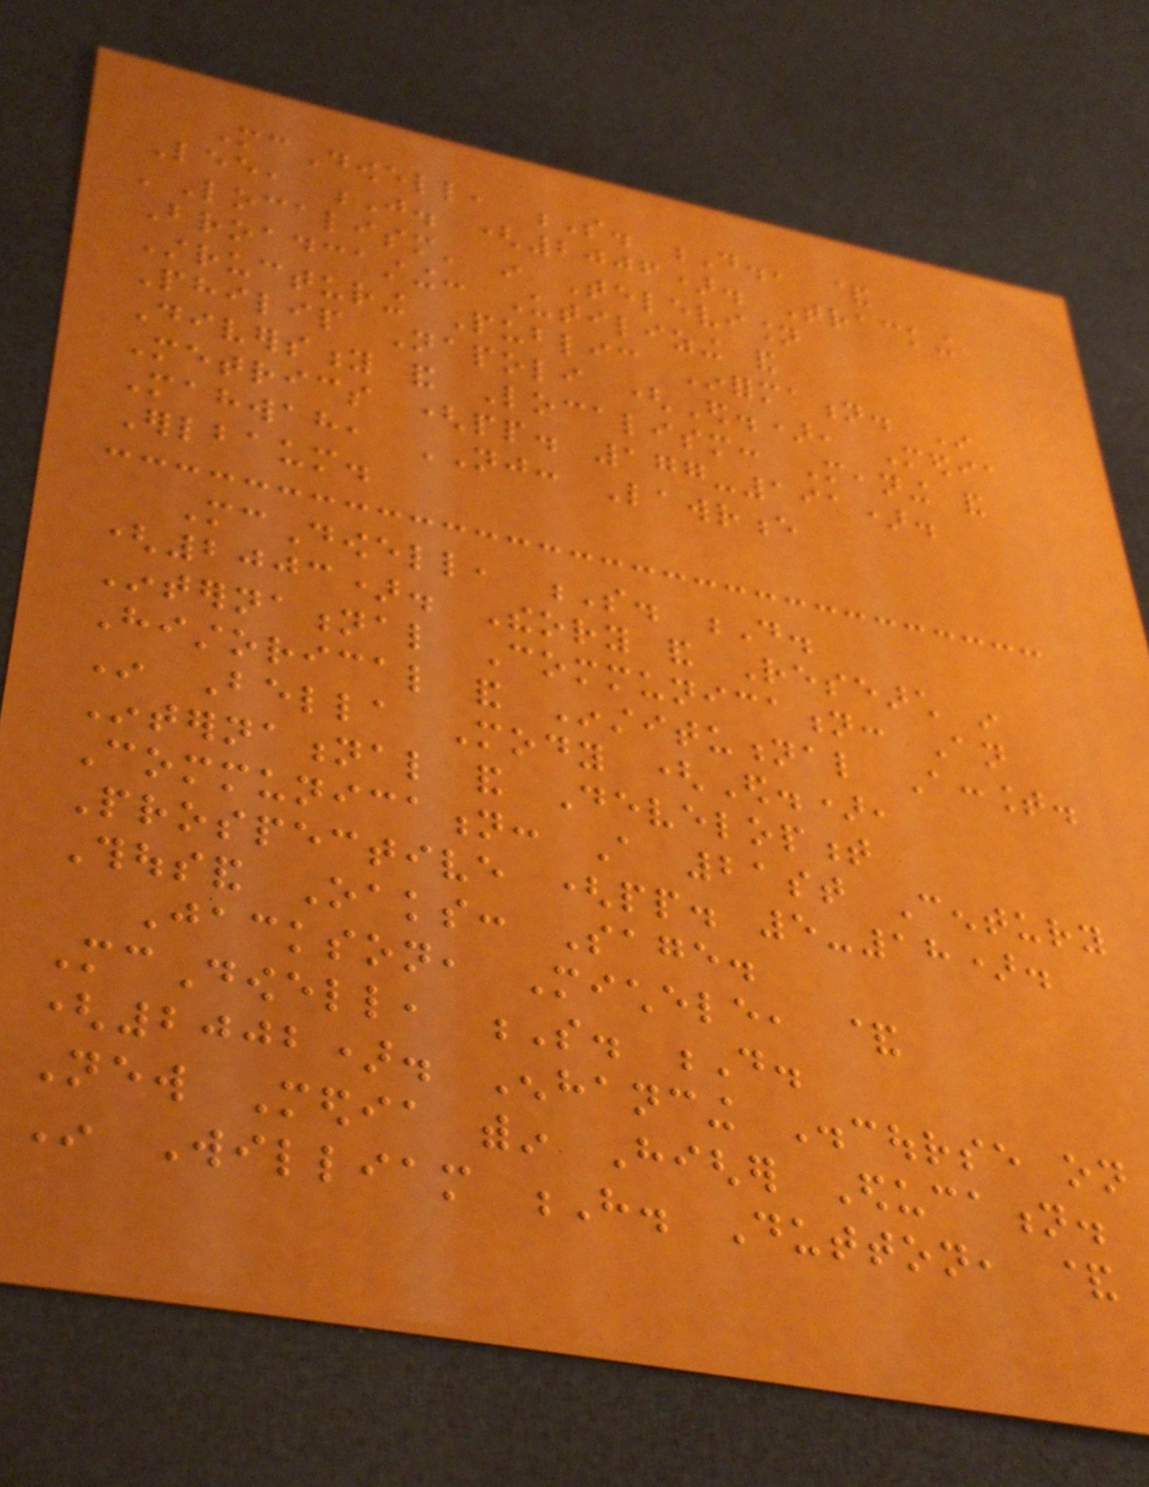McDowell, S. D., &
Lee, J. (2006). Tracking
'Localism' in Television
Broadcasting: Utilizing and
Structuring Public Information. In
Philip Napoli (Ed.), Media
Diversity and Localism: Meaning and
Metrics (pp. 177-191).
Mahwah, NJ: Lawrence
Erlbaum.
McDowell, S. D.
(2003). Theory and Research in
International Communication: An
Historical and Institutional Account.
In Bella Mody (Ed.),
International and Development
Communication: A 21st Century
Prospective (pp. 5-18).
Thousand Oaks: Sage.
Jackson, Michele, &
McDowell, S. D.
(2002). Enhancing Discourse on
New Media within Higher Education.
In William H. Dutton, &
